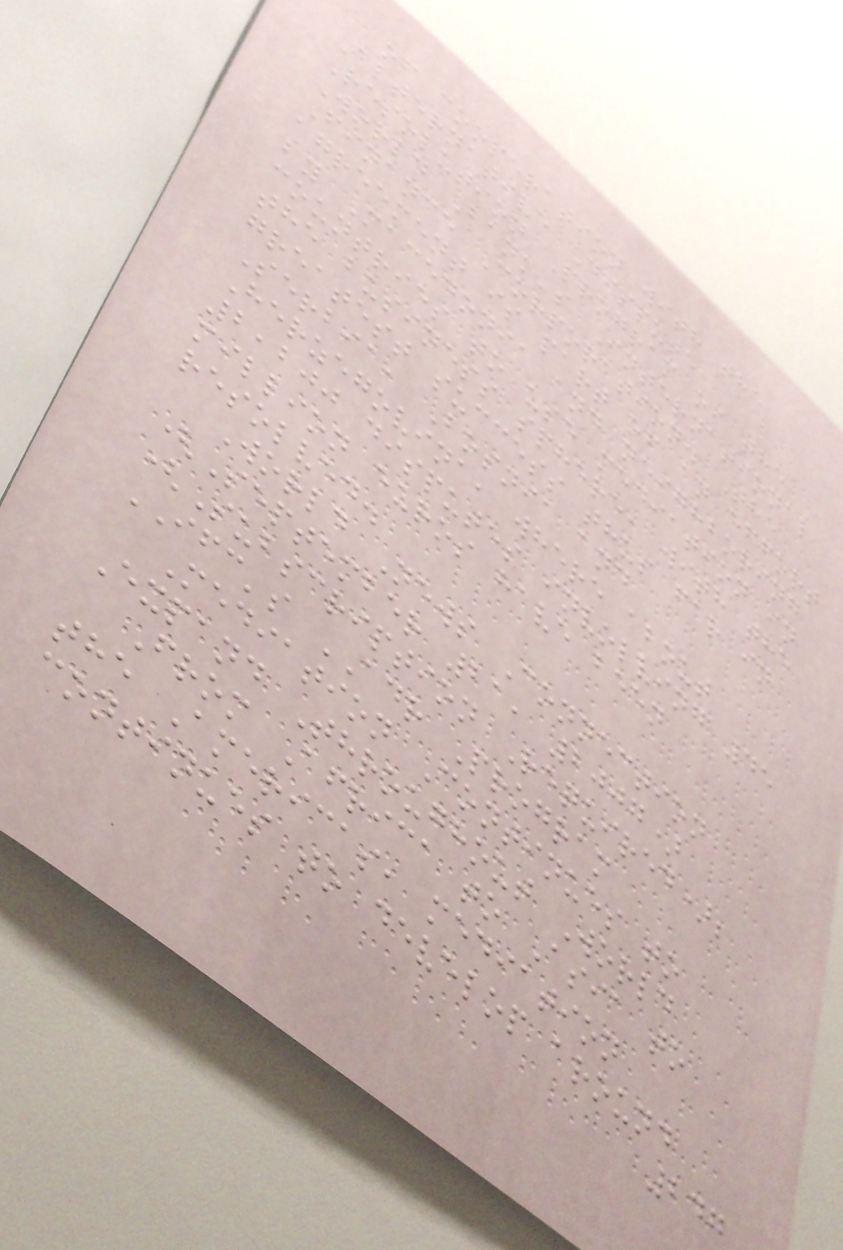of cooperation with the
Alternative Dispute
Resolution Program of the
World Bank's International
Finance Corporation. The
agreement is part of an effort
by Macedonia and neighboring
countries to use mediation in
the business sphere, with the
greatest success thus far in
Serbia, Bosnia and
Herzegovina, where about
2,200 disputes involving 45
million euros have been
resolved.
World News Connection
(September 21, 2007)
(Subscription Required);
IFC's ADR Program
Mediation Continues to
Expand Throughout World
From Africa to Asia to
the Americas, mediation
continues to develop around
247
